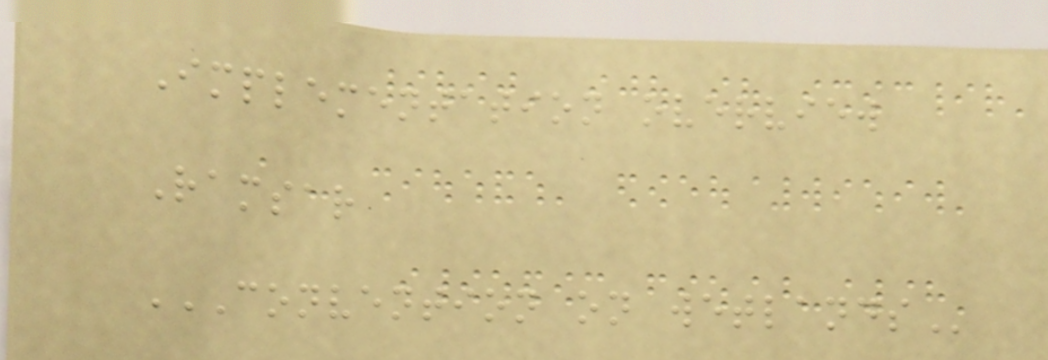Implementation overview
Ramsar
CONVENTION ON WETLANDS
